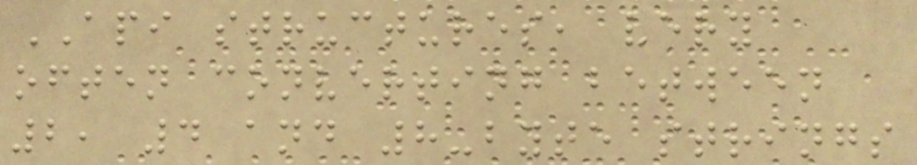API structures, very
often converting between
2, 4 and 8-byte strings
